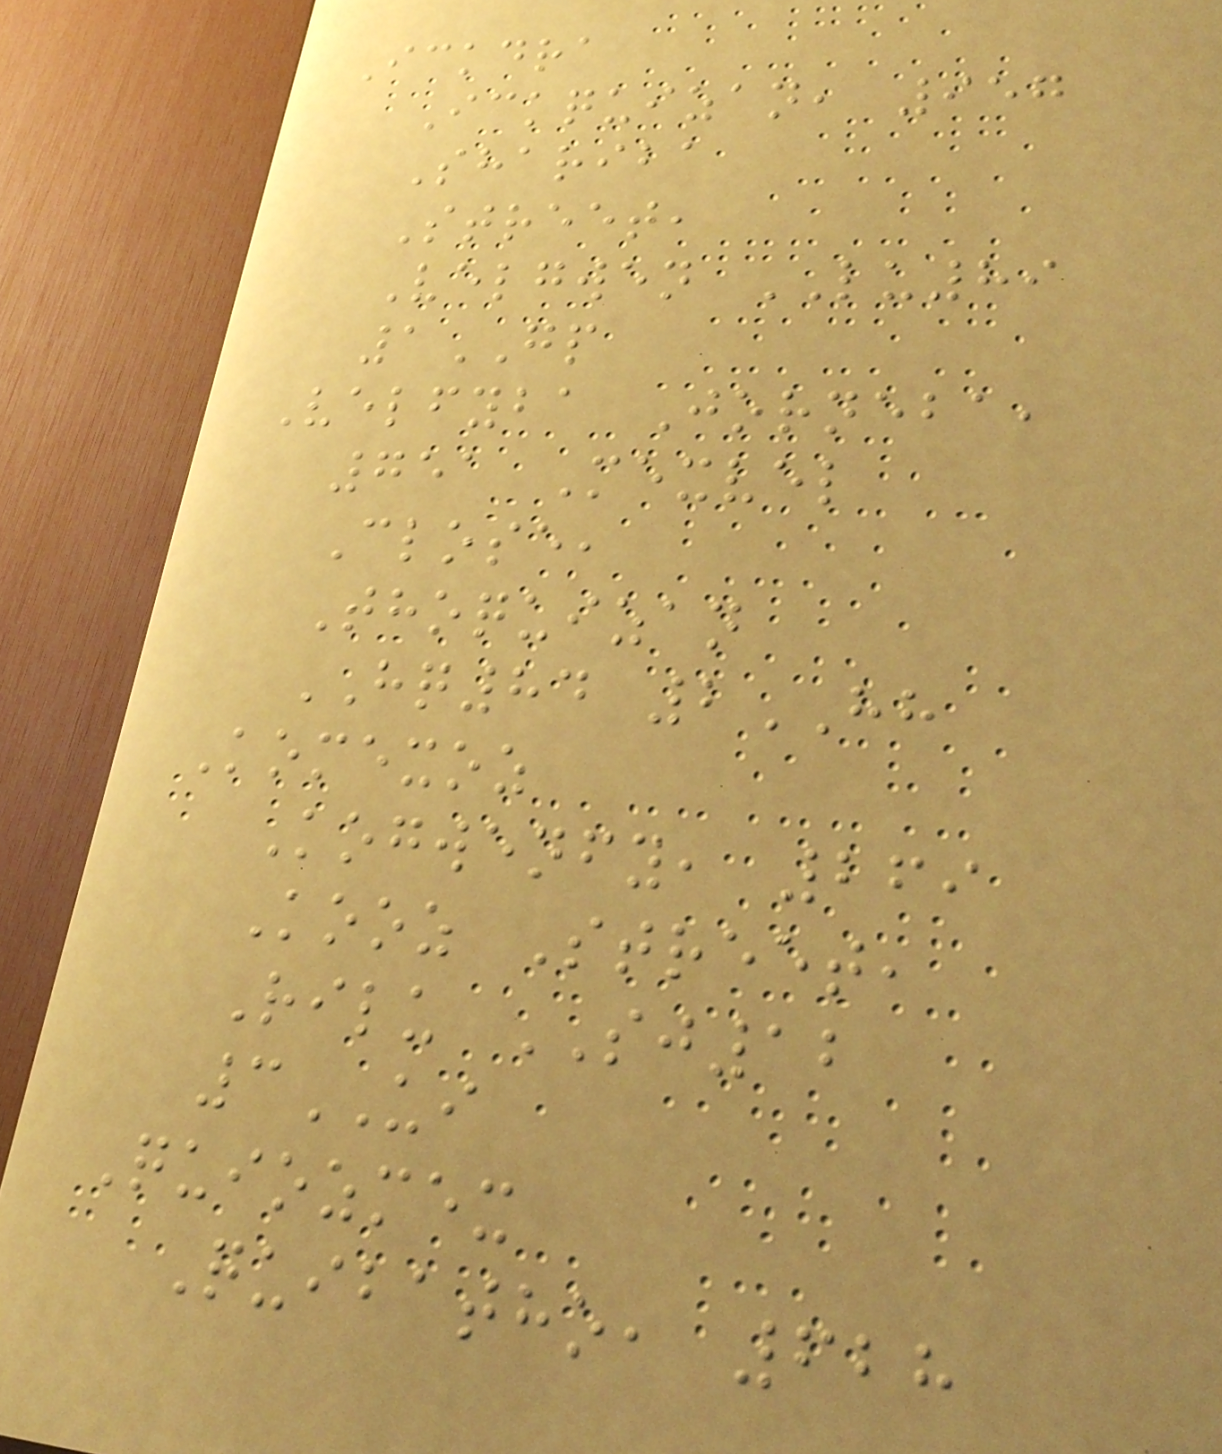Ickdra
Ickquizan, 957
Shariba
Street,
Velgwen LU89
1GP
Velfyba Jorneba,
751 Mexvel
Close,
Thoquizan
HQ84 2HH
Komexoz
Kogwenfy, 269
Kooz Street,
Rilu SJ12
3UI
Quiozmex
Quibatho, 628
